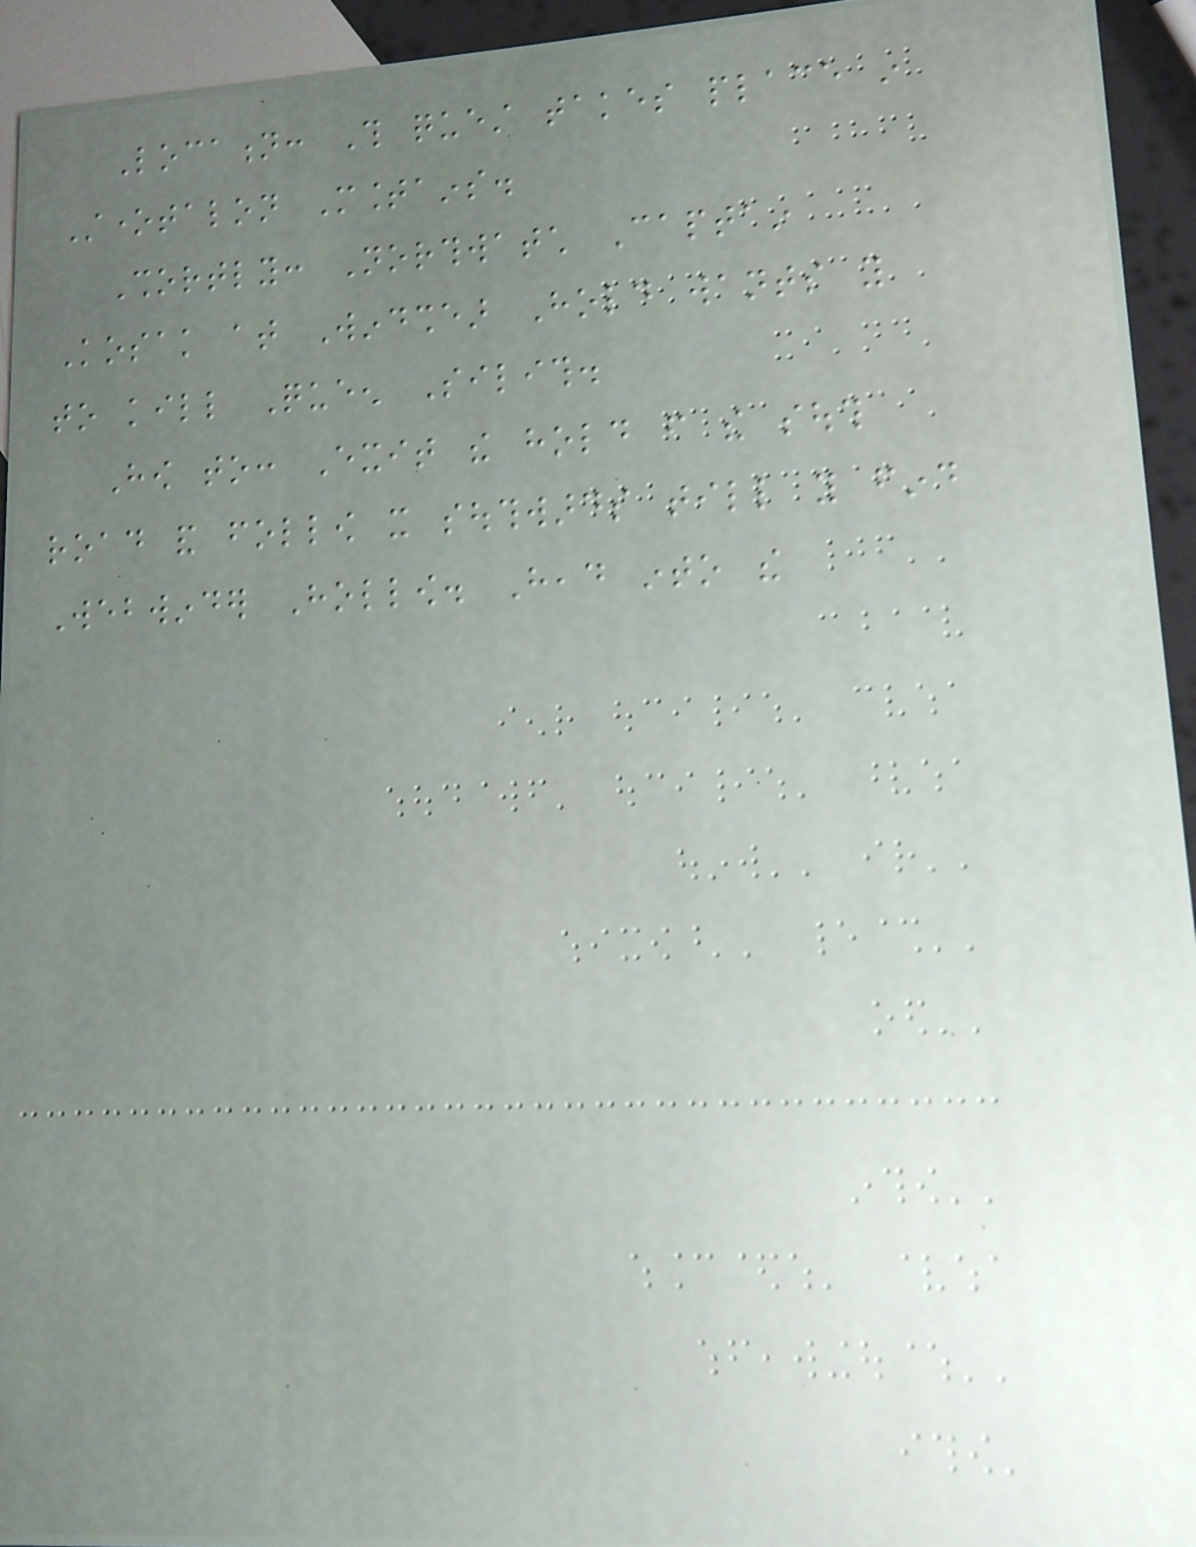Location: This quest takes place in
Stonetalon Mountains.
Shortly: Northwatch Captain
Kosak at Windshear Hold wants you
to kill Queen Silith.
How to: Exit the hold from the south
road and follow it southwards till you find
Webwinder Hollow. Head into the
